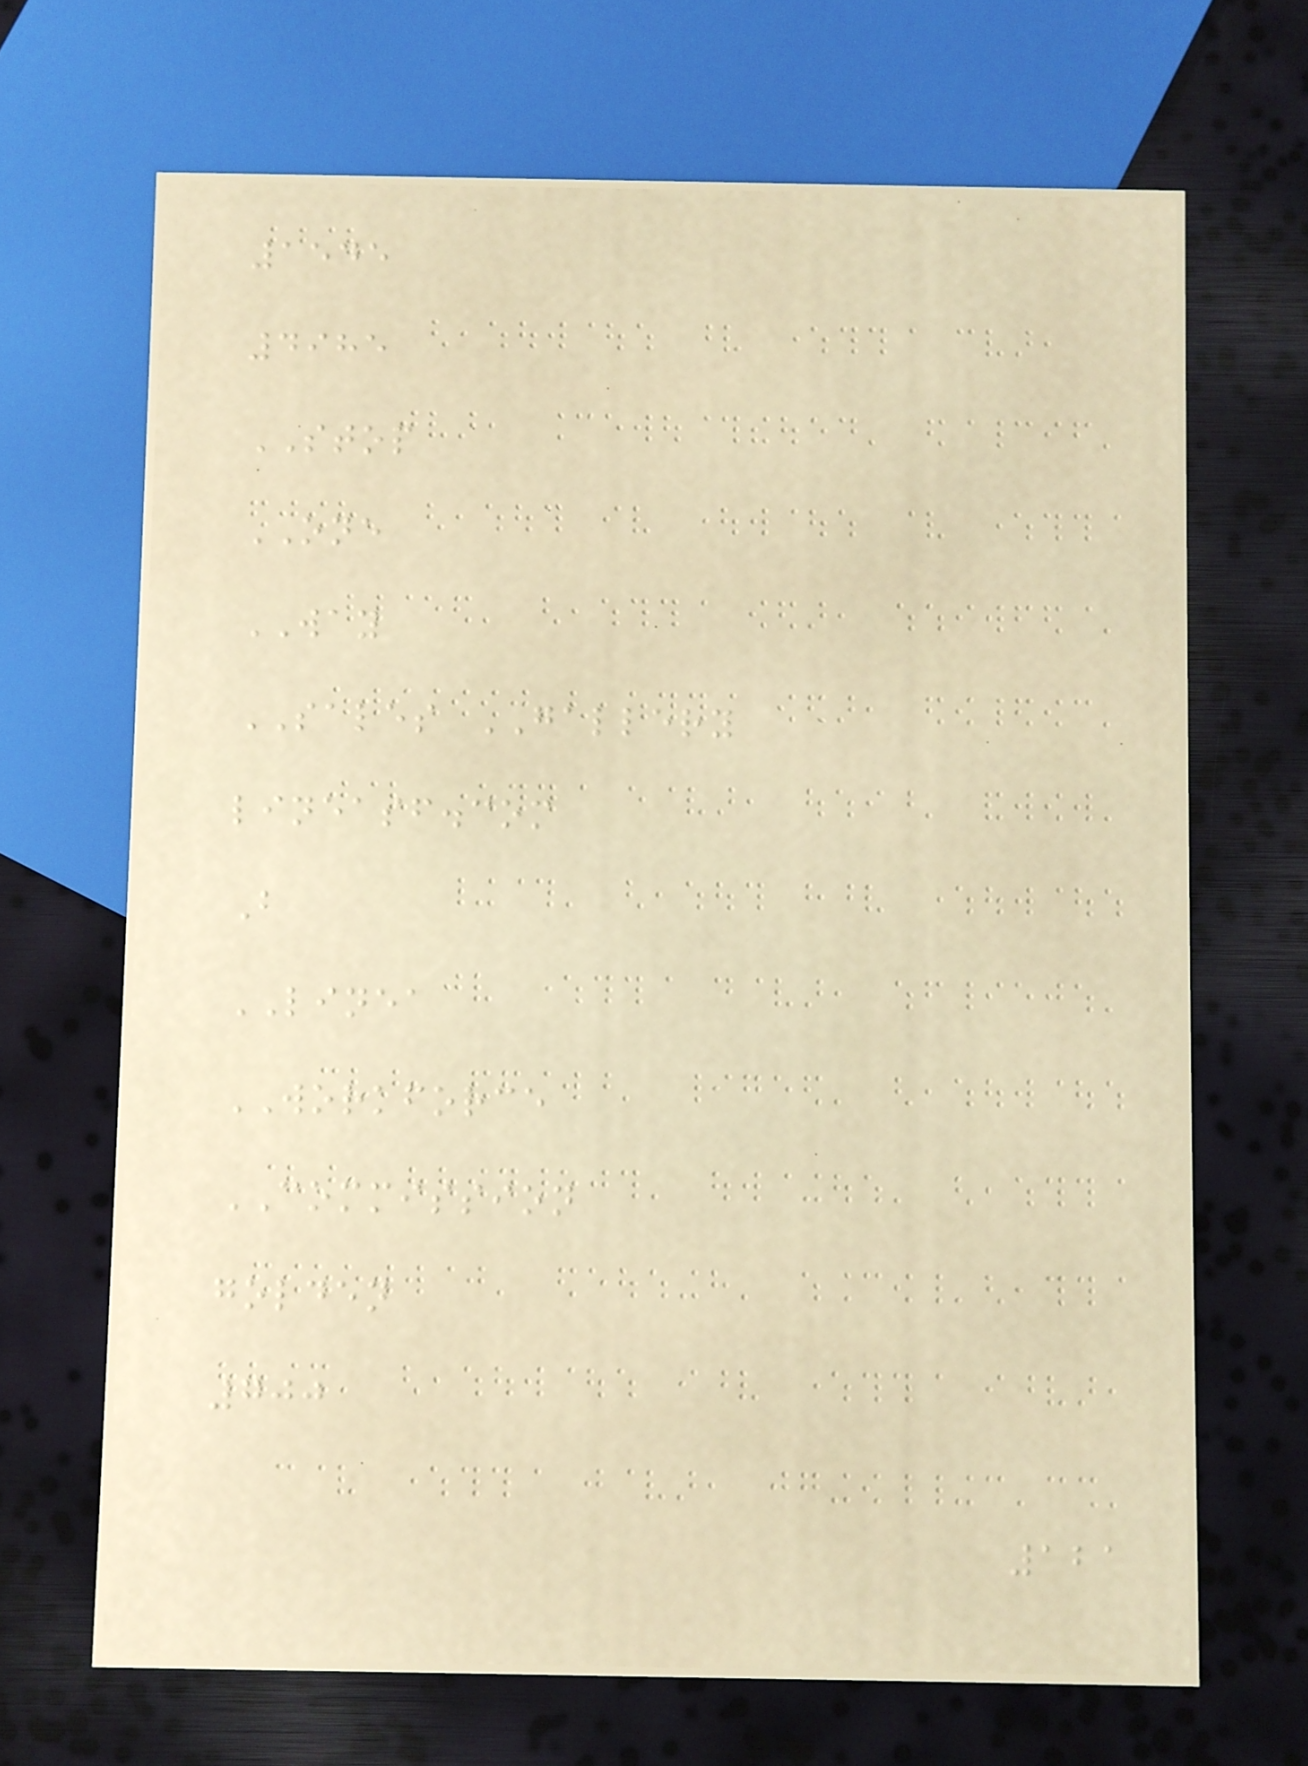1545
4985
STOP
ONE
WAY
SALES GALLERY
lineasf.com
B
LINEA
WORKFORCE
COMMISSION
golden
700
121
